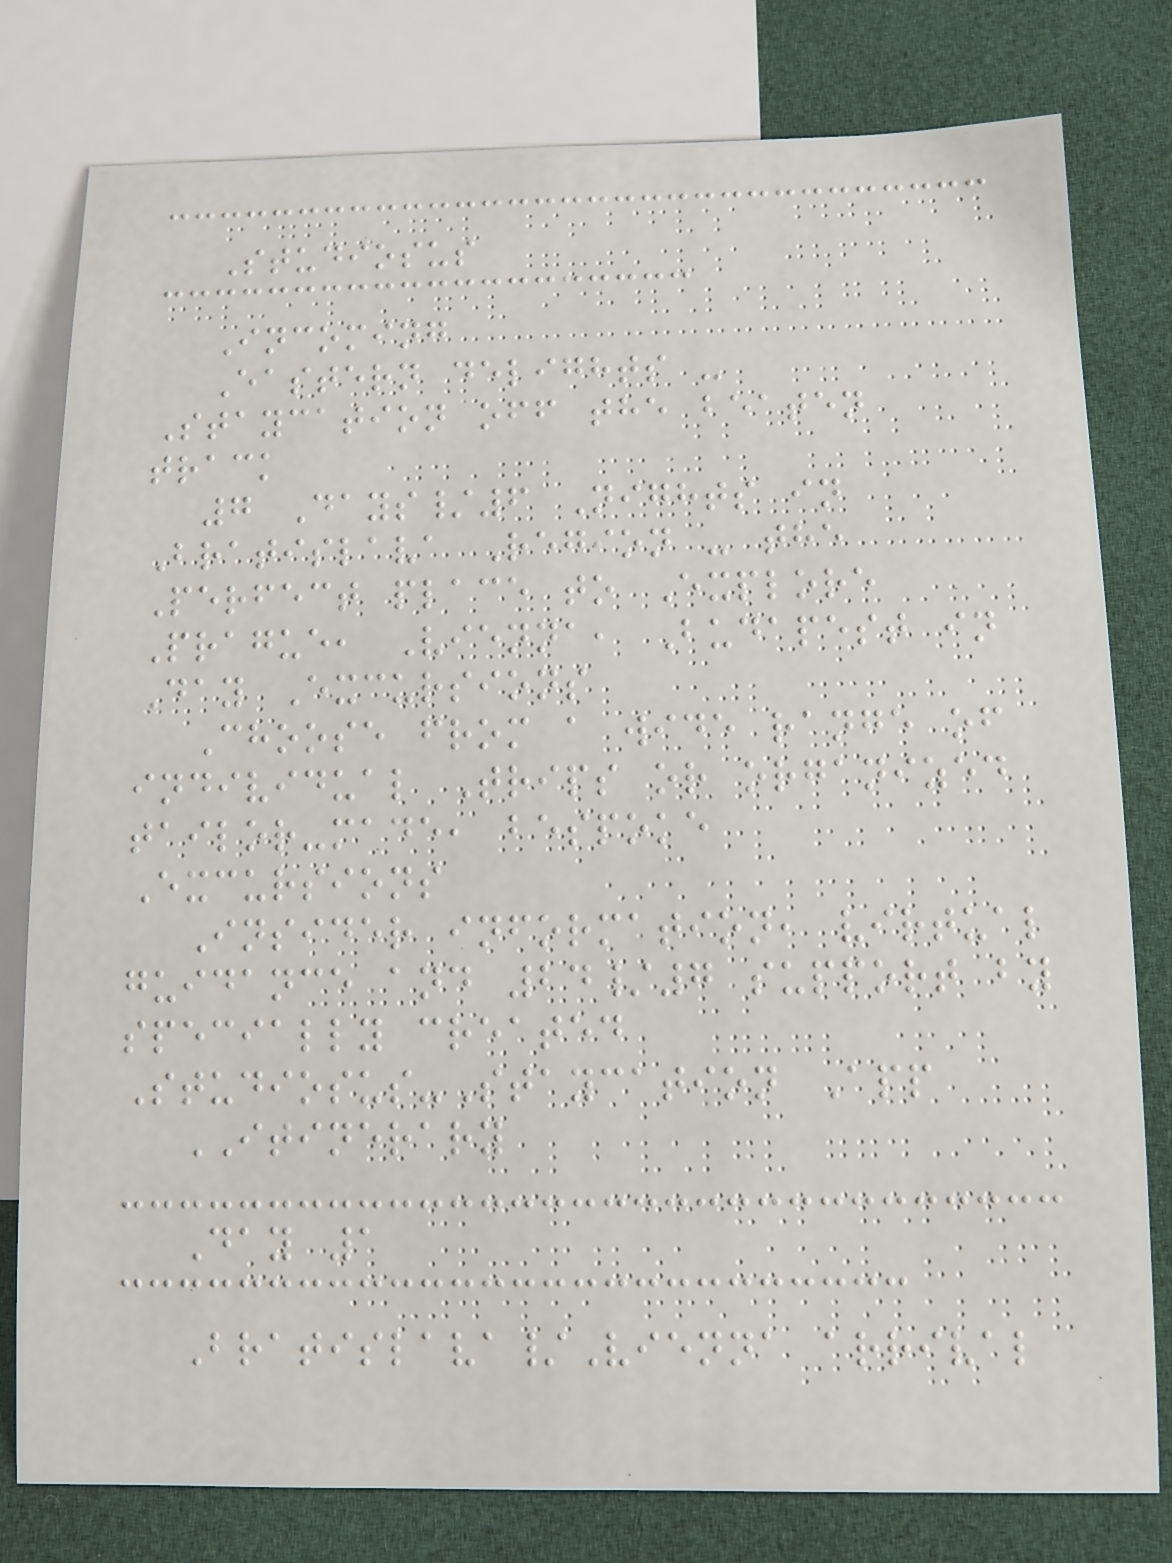Studiosus
Incoming
Eastern delights -
Staycation off the beaten
track
7 Days/6 Nights in
Bratislava Region - the
Perfect place to Explore
Prague, Vienna, Budapest in
Day Excursions
Choose from a wide range of
individual Trips or organized
tailor-made, bespoke
Excursions
Insider information, virtual
guidance and 24/7 support by
specially created
Studiosus-Staycation App
ITINERARY
Day 1
Bratislava/Vienna arrival
